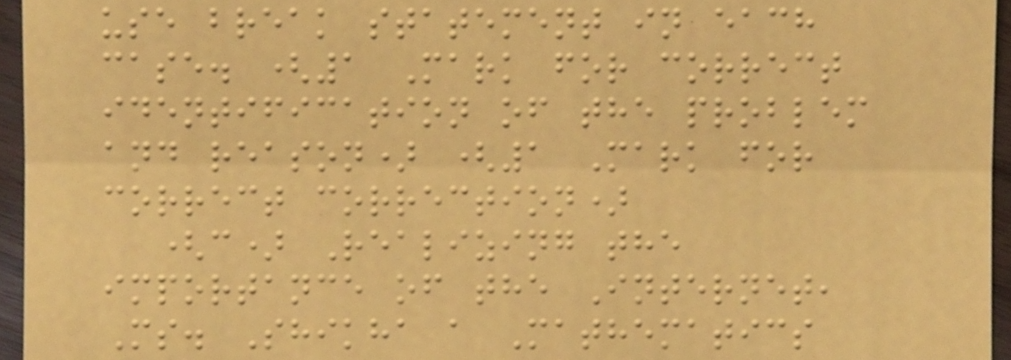use break statement in each
case. (1 Mark for correct
identification of the problem
and reason) (1 Mark for
correct correction)
(c) Realizing the
importance of the Internet,
Ms. Shikha a Mathematics
